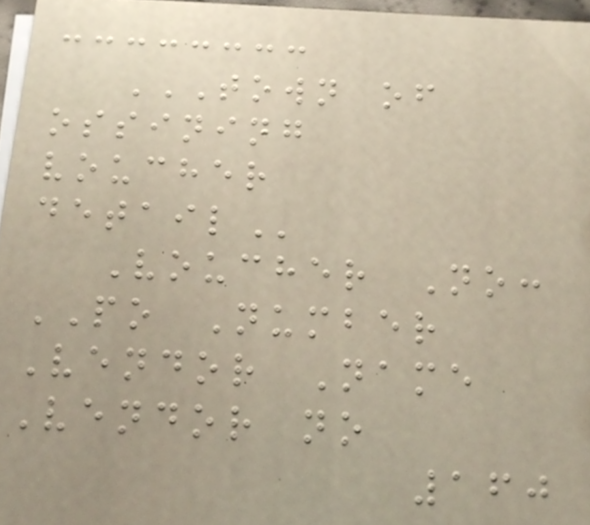TOWN OF
OSSINING
VOUCHER
DETAIL
Voucher No:
PO Number
Vendor Name
Vendor no
160
